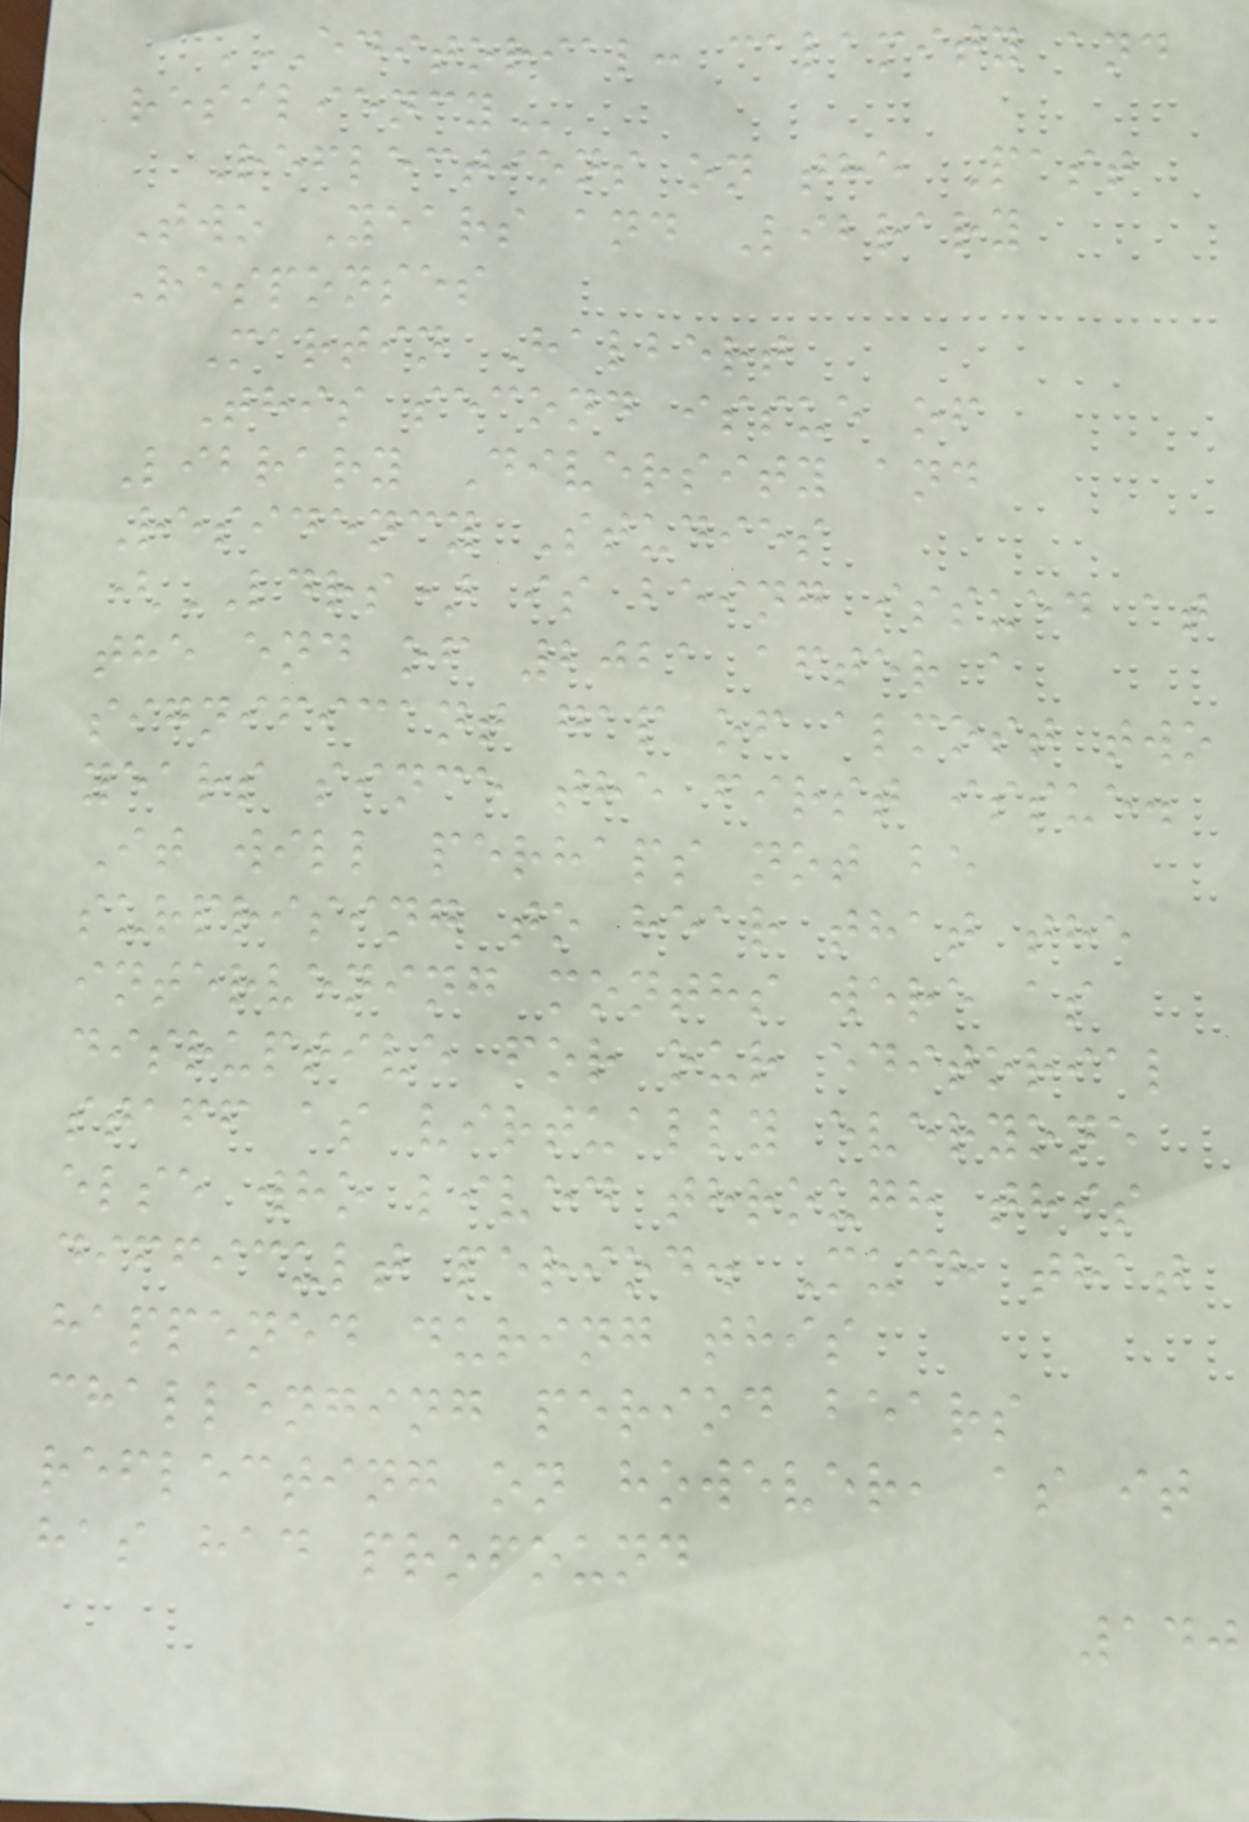EDITORIAL: CALAMITY AND
RESILIENCY
Reflections on the Past
Two Years and Library
Responses
Martin Halbert
This second issue of
Library Diversity and
Residency Studies
(LDRS) is being issued at
the end of 2021 after a
significant gap of almost two
years since the first issue.
It will perhaps not be
surprising to hear that the
intervening months were as
disruptive for our editorial
staff as virtually everyone
else who lived through this
difficult period. Much that
happened during this
challenging period bears
reflecting on however, as it
has had profound
140
